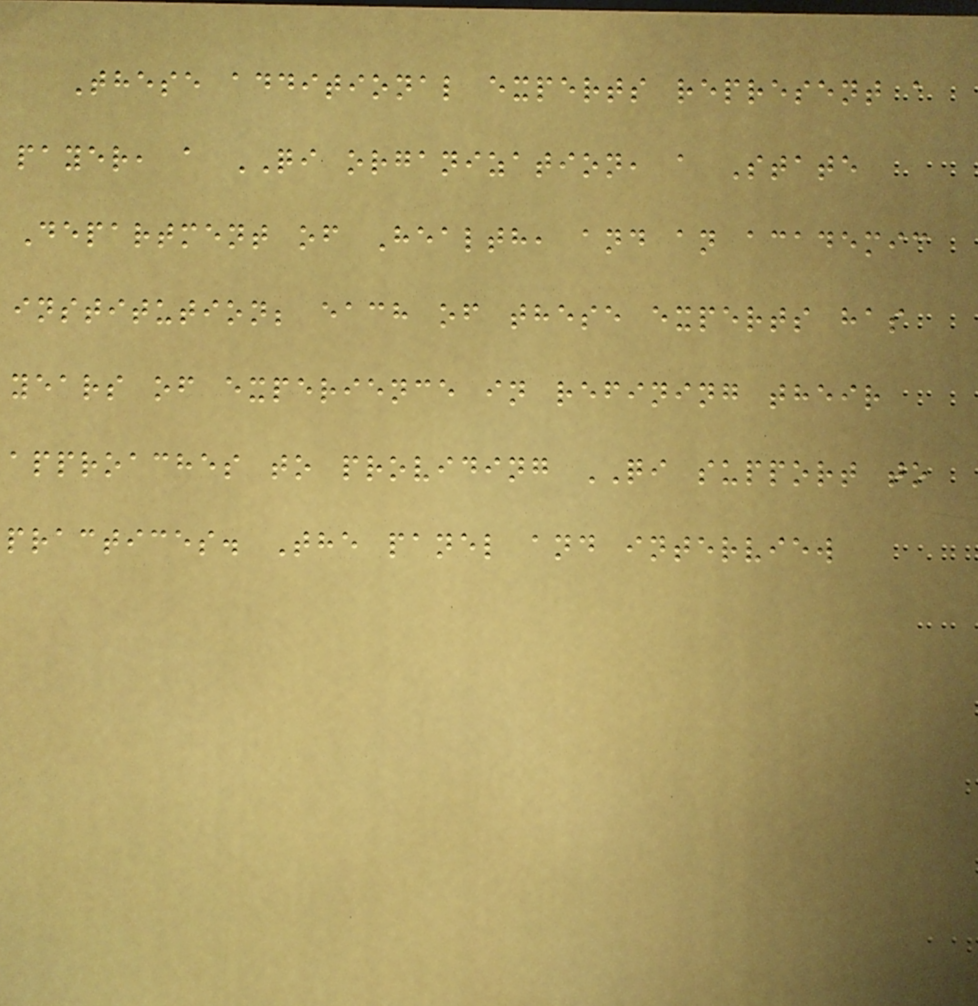These additional experts represent a
payer, a QI organization, a State
Department of Health, and an academic
institution; each of these experts has
years of experience in refining their
approaches to providing QI support to
practices. The panel and interview
